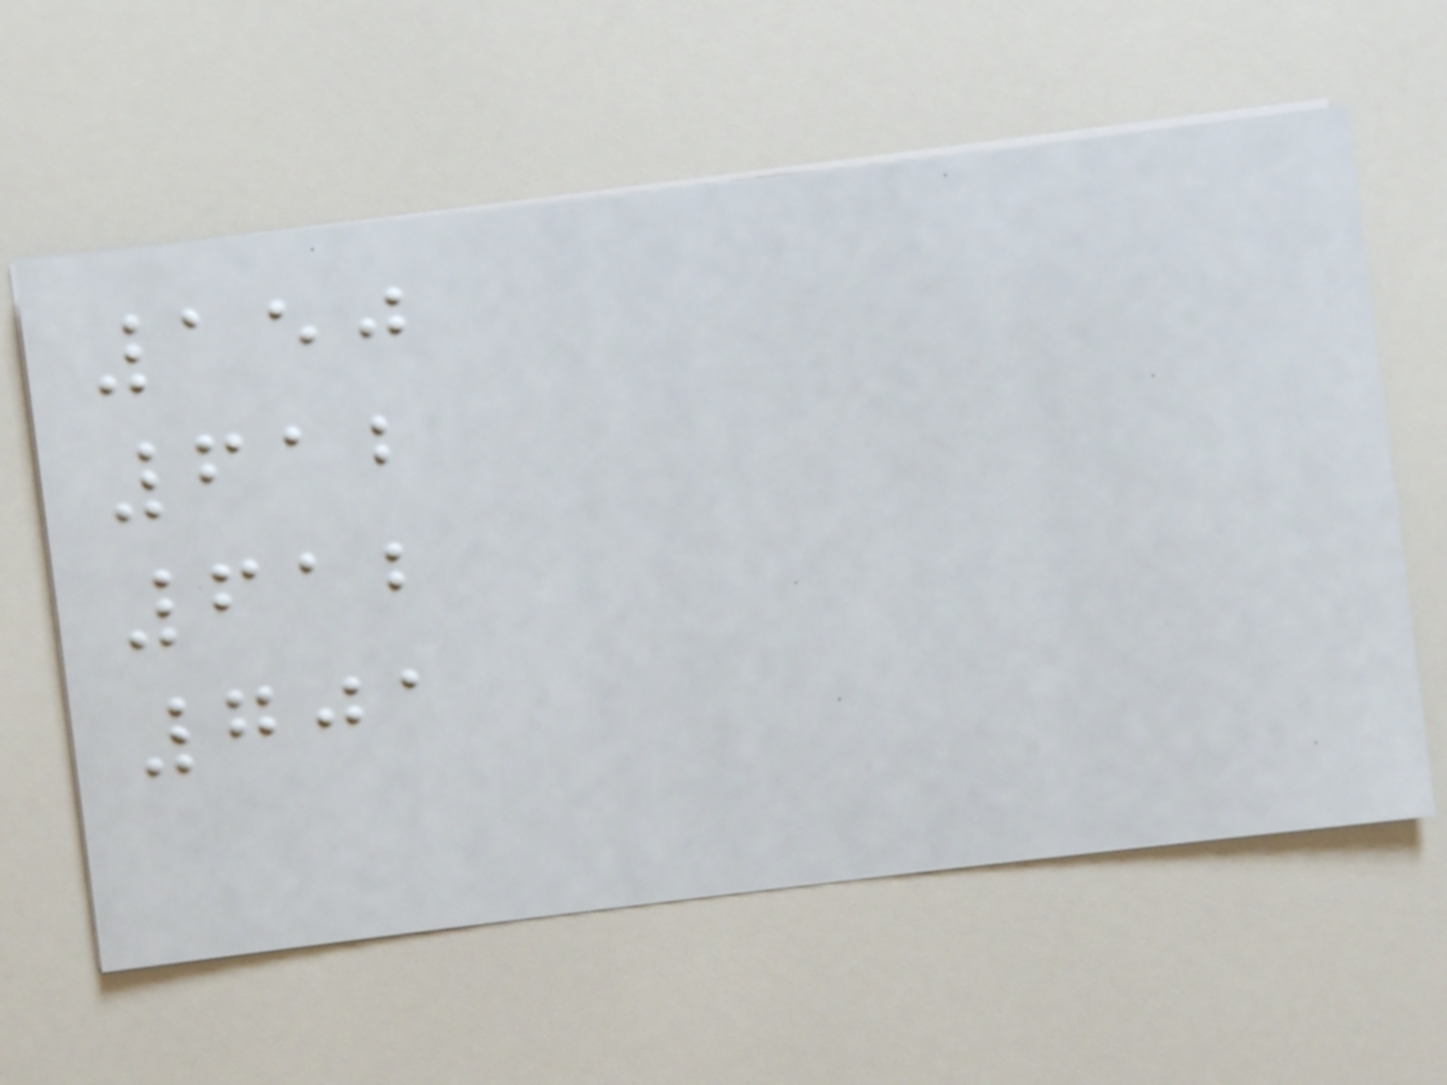150
612
612
701
